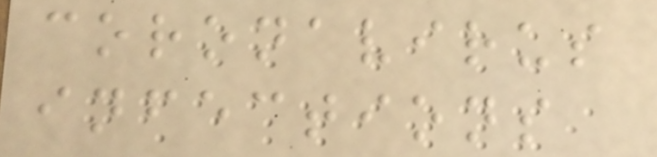coronavirus
infections
